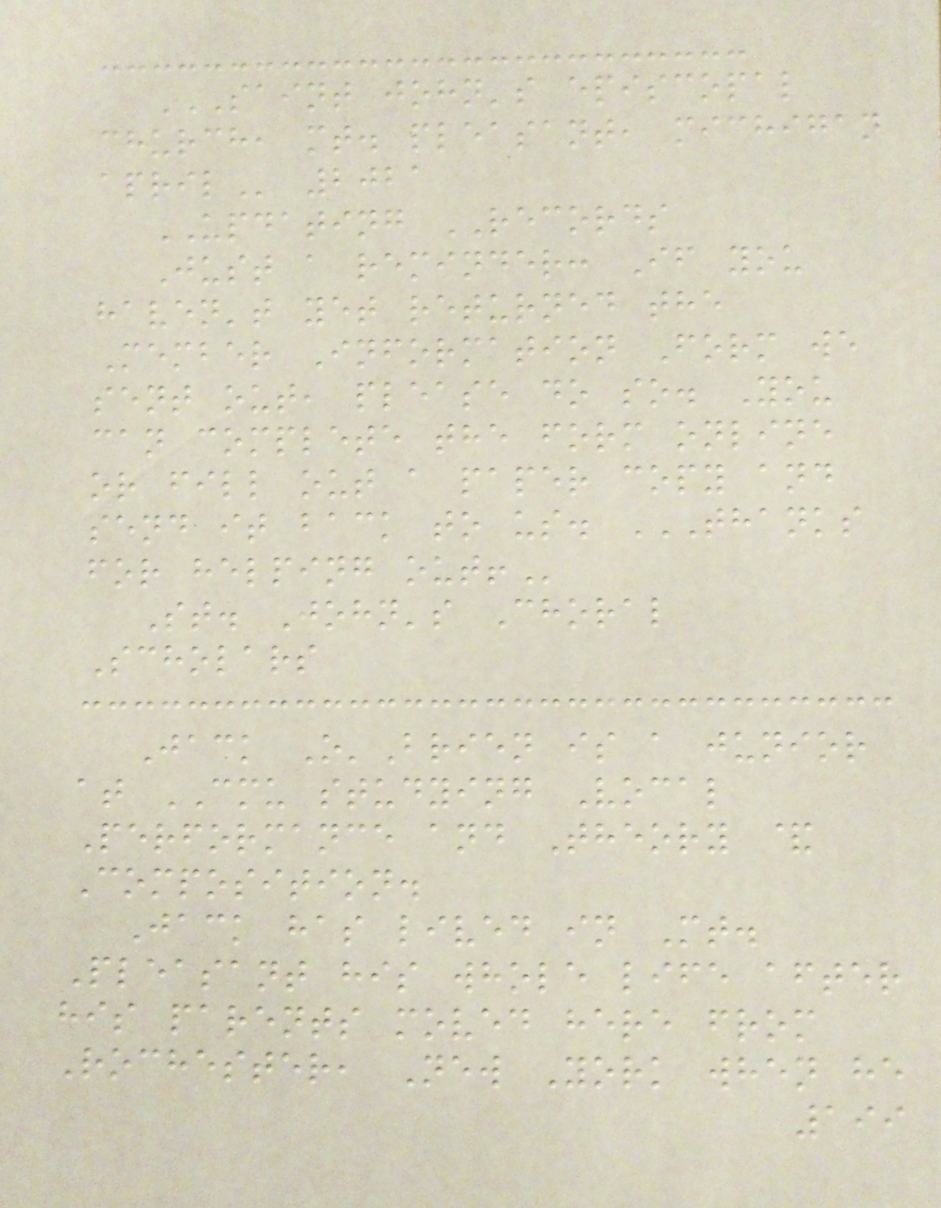SAINT JOHN'S EPISCOPAL
CHURCH, MT. PLEASANT, MICHIGAN
APRIL 2021
UPDATING RECORDS
Just a reminder: If you
haven't yet returned the
Member Information Form we
sent out, please do so. You
can complete the form online
or fill out a paper copy and
send it back to us. THANKS
FOR HELPING OUT!
St. John's Choral
Scholars
Jack O'Brien is a junior
at CMU studying Vocal
Performance and Theory &
Composition.
Jack has lived in Mt.
Pleasant his whole life after
his parents moved here from
Rochester, New York when he
199
